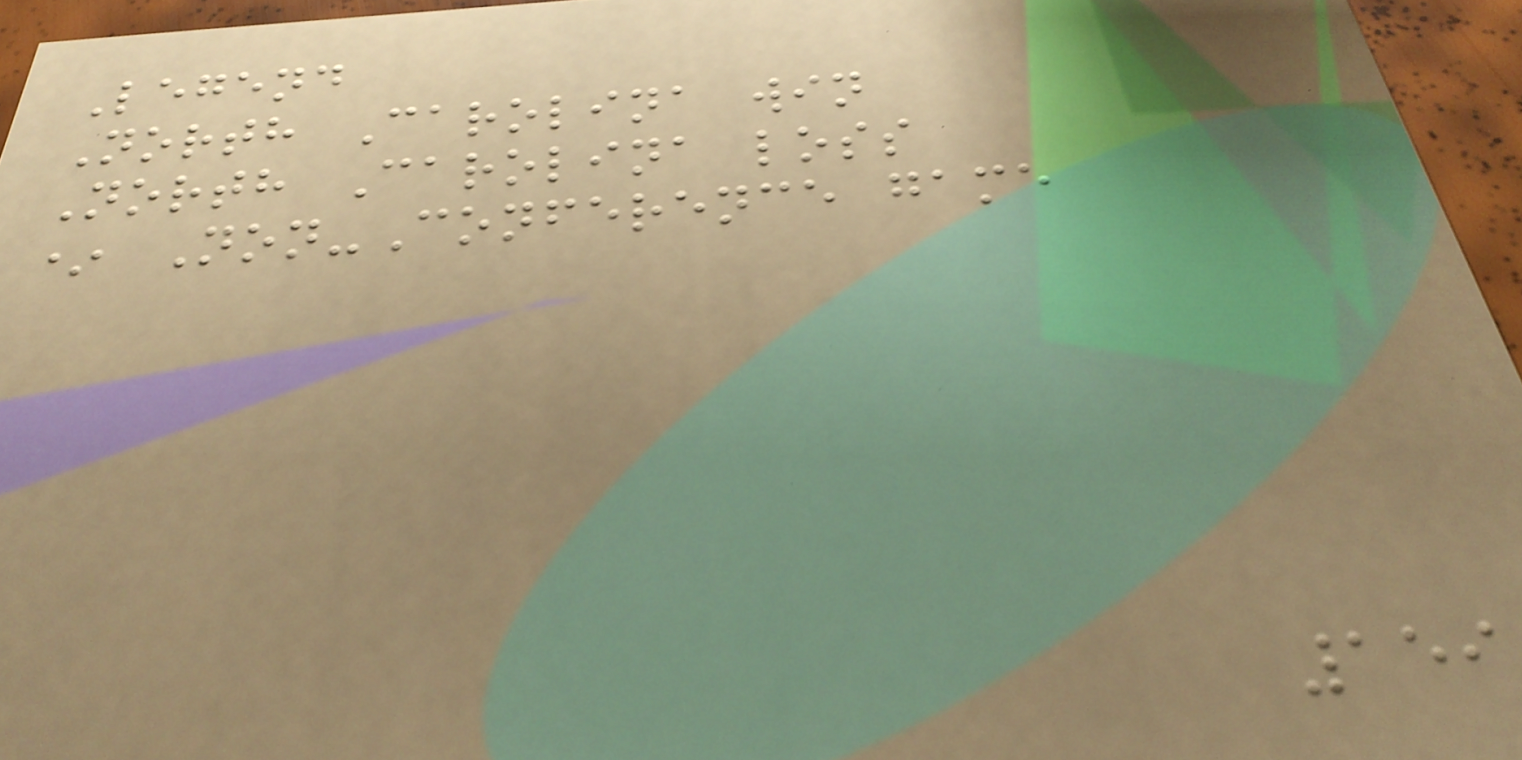Legend
North Carolina win
North Carolina loss
* Non-Conference game
159
